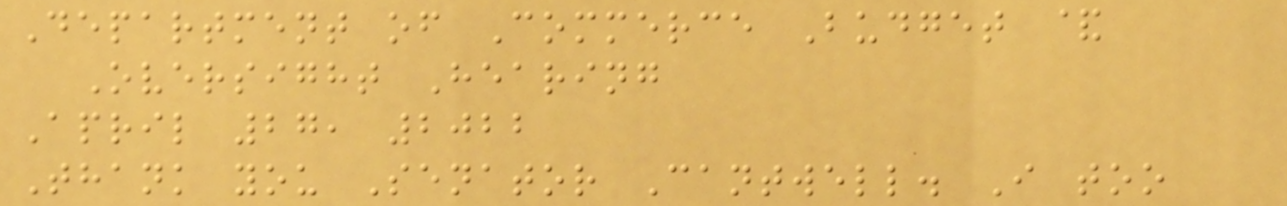Department of Commerce Budget &
Oversight Hearing
April 27, 2022
Thank you Senator Cantwell. I too
